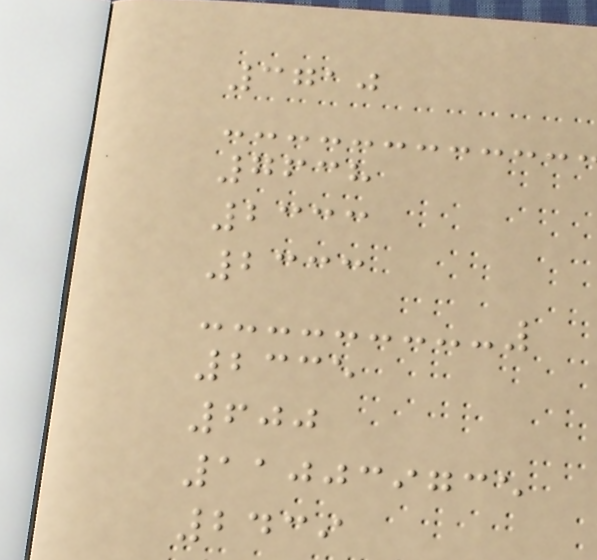3710
7638
2333
2333
2335
600
110039735
2439
